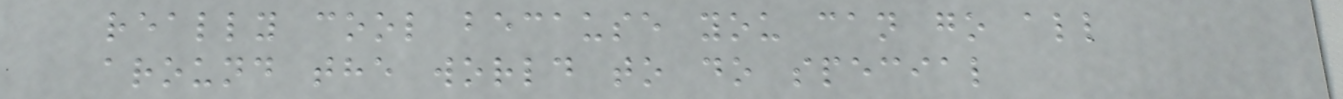really cool because you can go all
around the world to do special
